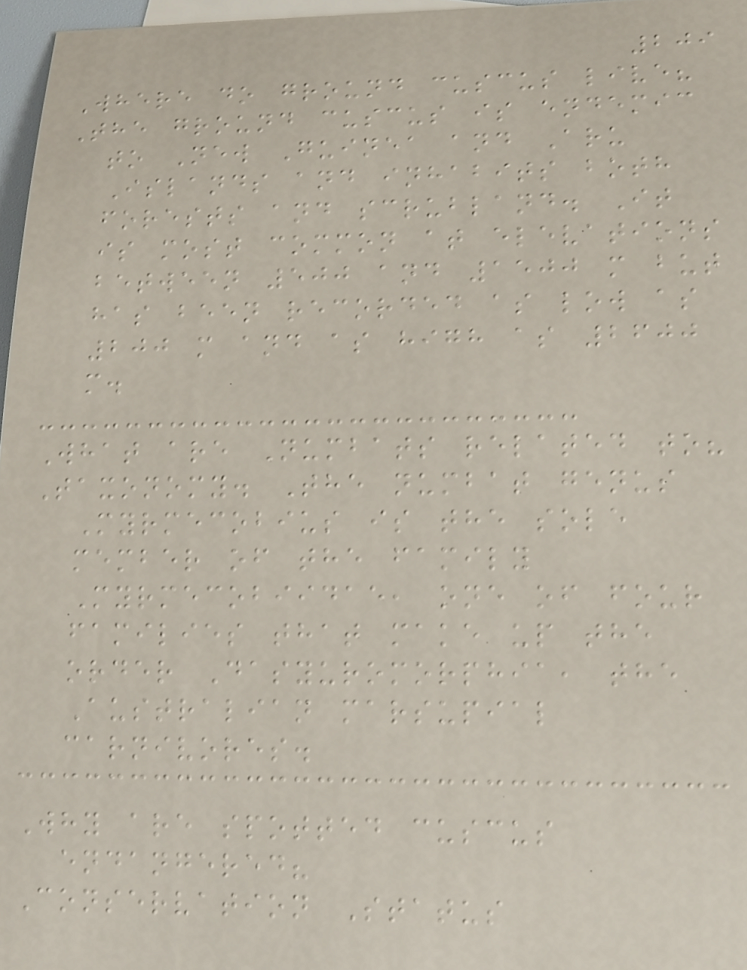209
Where do ground cuscus live?
The ground cuscus is endemic
to New Guinea and Aru
Islands and inhabits both
forests and scrubland. It
is most common at elevations
between 500 and 1500 m but
has been recorded as low as
200 m and as high as 2600
m.
What are Numbats related to?
Taxonomy. The numbat genus
Myrmecobius is the sole
member of the family
Myrmecobiidae, one of four
families that make up the
order Dasyuromorphia, the
Australian marsupial
carnivores.
Why are spotted cuscus
endangered?
Conservation Status
